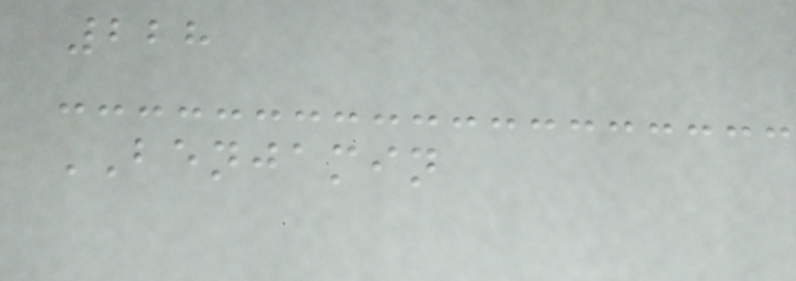228
BENJAMIN
